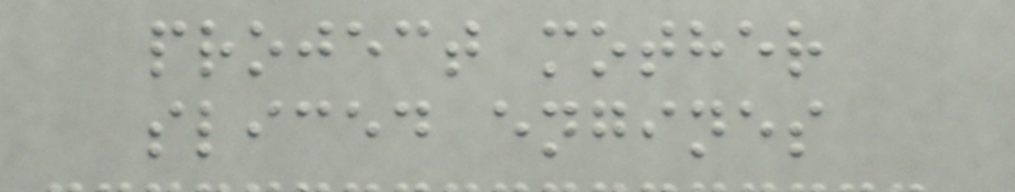project mother
sliced engines
